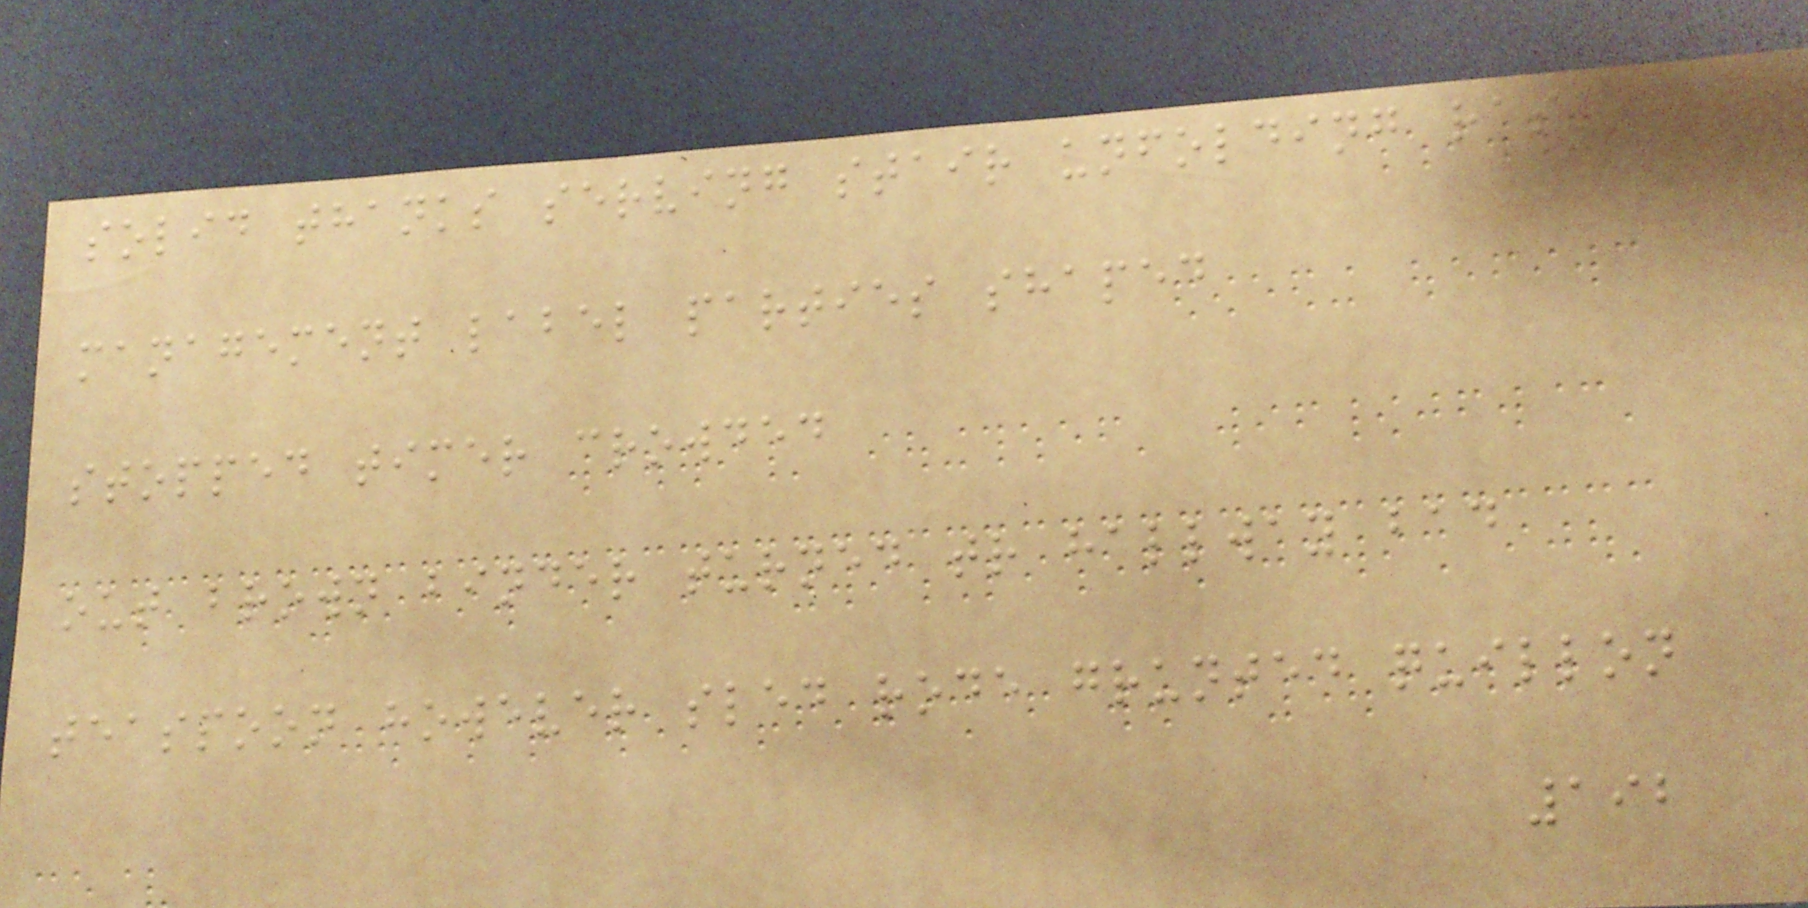solid thanks serving stair unfolding rask
management label parties shaped
stopped timer crowded
out brown binder turned tr hallway bad
teaspoon however sled rode grunted quillon
192
